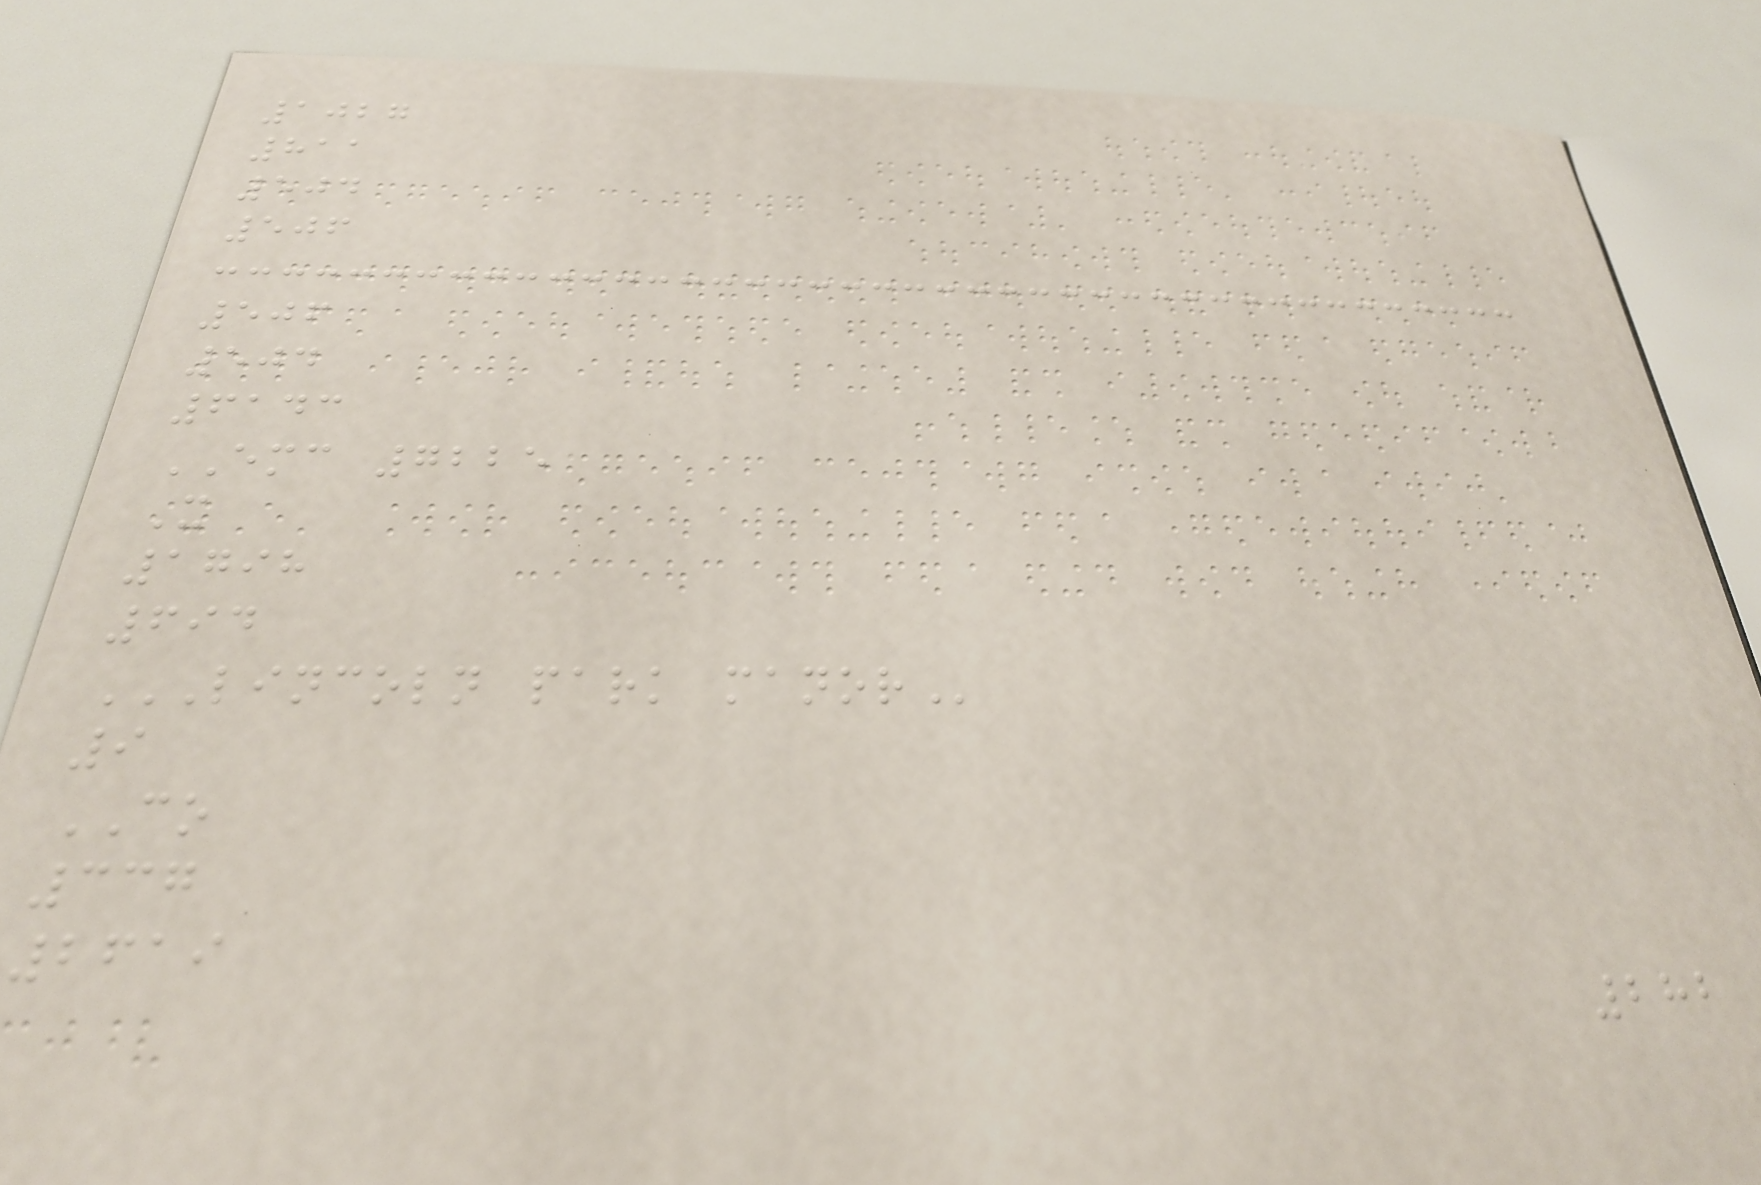1027
811
504
506
506
504
6143
EMC 7225
X
1798
694
LINCOLN PARK MANOR
9
CO
337
2619
282
